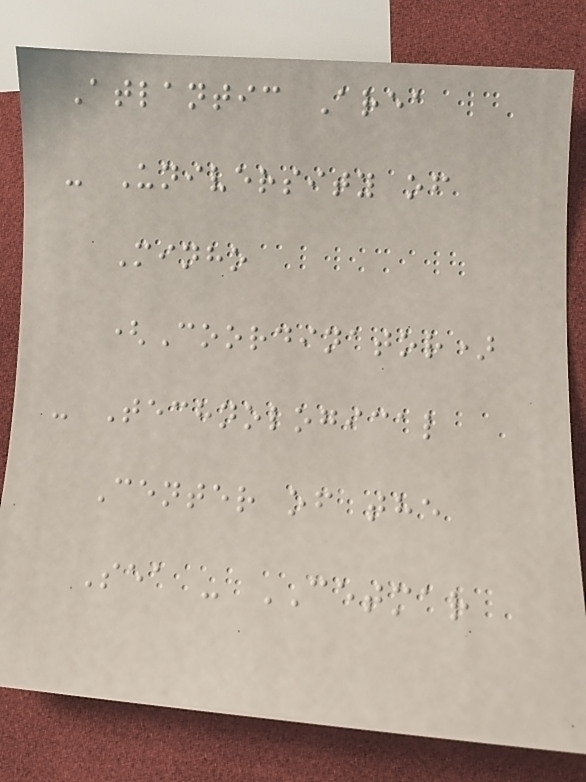Atlantic Area
- University of
Minho
(Coordinator)
- Technological
Center of the
Sea - CETMAR
